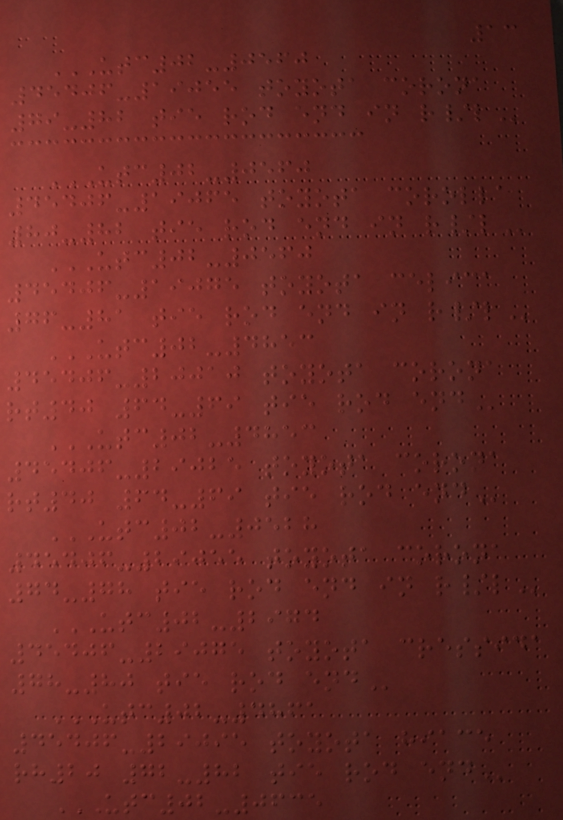13
UTC02-0560
45406-19055 TOYOTA CORONA
79-82 TIE ROD END IN R/L
UTC02-0560
45406-19065 TOYOTA COROLLA
80-82 TIE ROD END IN R/L
UTC02-0560
45406-19075 TOYOTA CELICA
76-81 TIE ROD END IN R/L
UTC02-4853
45406-20010 TOYOTA CORONA
RT40 64-69 TIE ROD END
UTC02-4853
45406-29025 TOYOTA CORONA
RT40 64-69 TIE ROD END
UTC02-0528
45406-29055 TOYOTA CORONA
74-78 TIE ROD END IN R/L
UTC02-2974
45406-29075 TOYOTA CRESSIDA
78-80 TIE ROD END
UTC02-4861
45406-29095 TOYOTA HIACE
RH20 72-82 TIE ROD END
UTC02-0635
